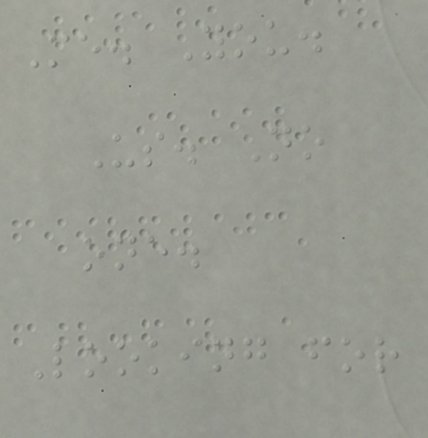Me. You.
Us. No
one.
Looking for
